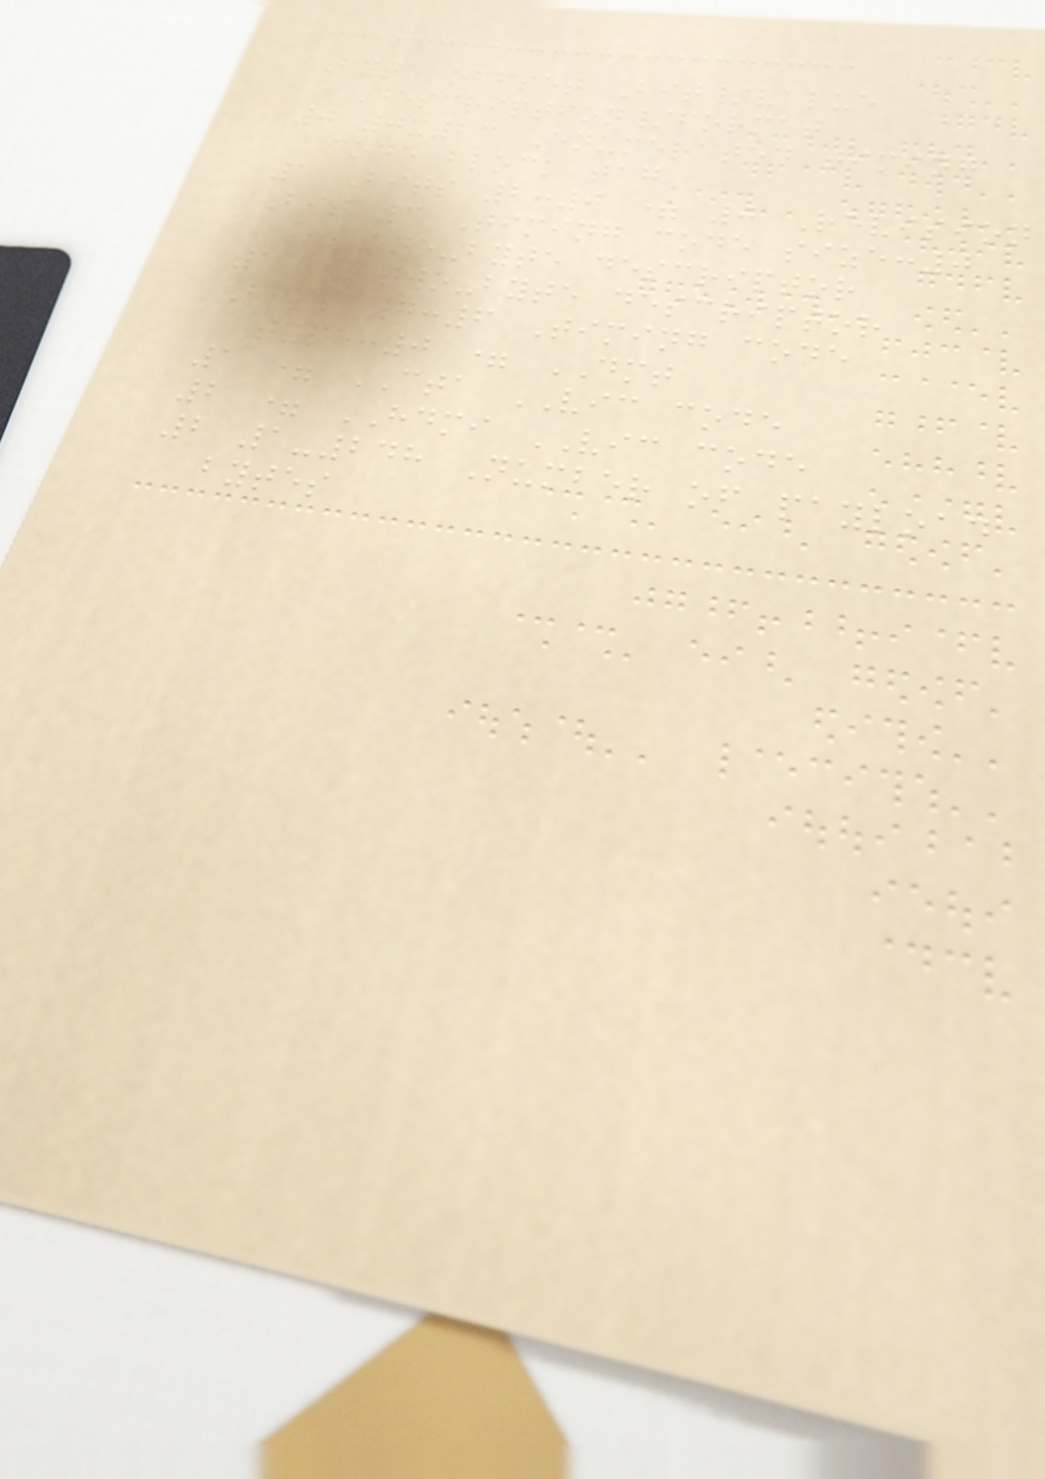Byte offset Bit/value
Description/format
0 0x23 Enumerated timing
code block tag
1 Bits 2:0 = 0 Revision
Bit 3 Timing code size:0
= one-byte descriptor
1 = two-byte descriptor
Bits 7:6 Timing code
type:0 = DMT
1 = CTA VIC code
2 = HDMI VIC code
2 1-248 Number of payload
bytes
